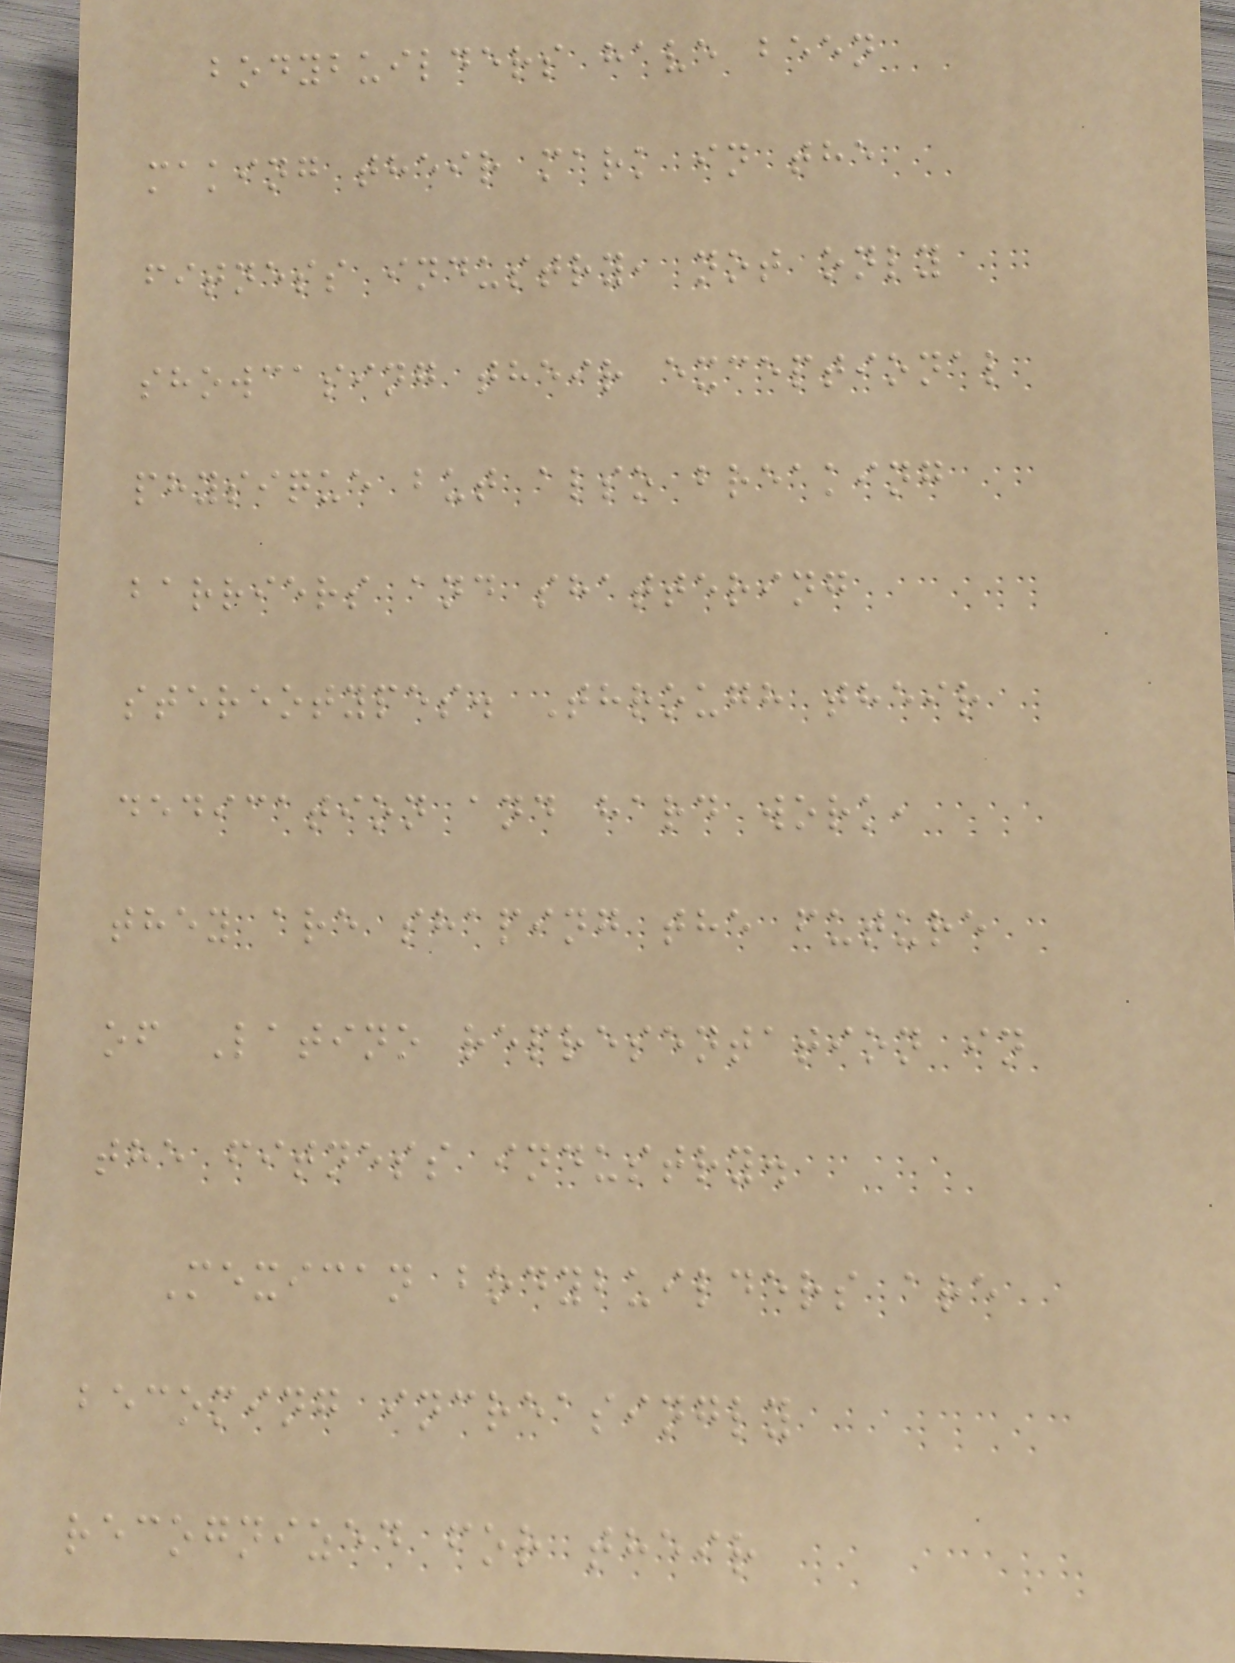bodybuilders have been
making their mark in the
fitness industry, not only
showcasing their exceptional
physique but also breaking
barriers and shattering
stereotypes. Through their
dedication and hard work,
they are shaping the future
of Latino representation in
the fitness industry.
Mexican bodybuilders are
becoming increasingly
recognized for their
